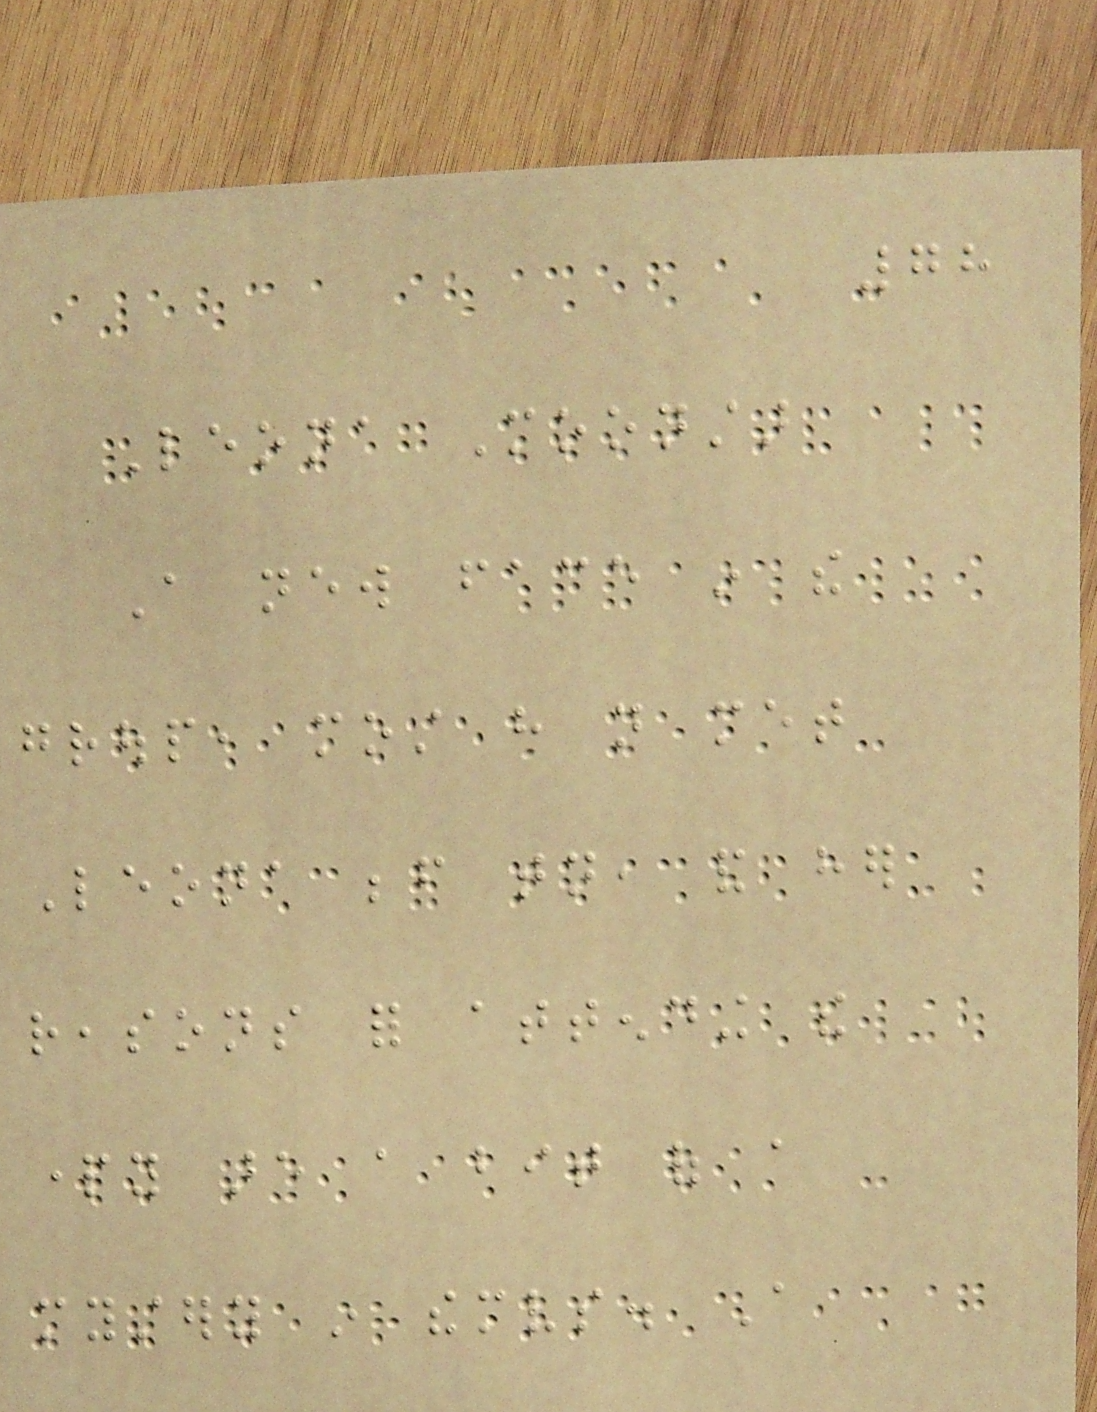78
Leona Moonstar
A new face in the
group, most have not met
Leona before tonight, and her
reasons for attending the
party are a bit of a
mystery in themselves. A
